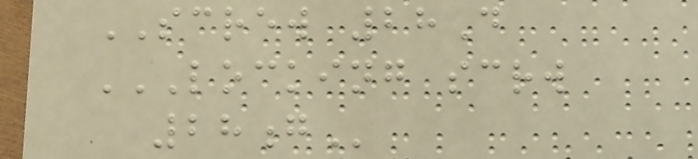SCREW 28D
LOCKING SCRW
28G
